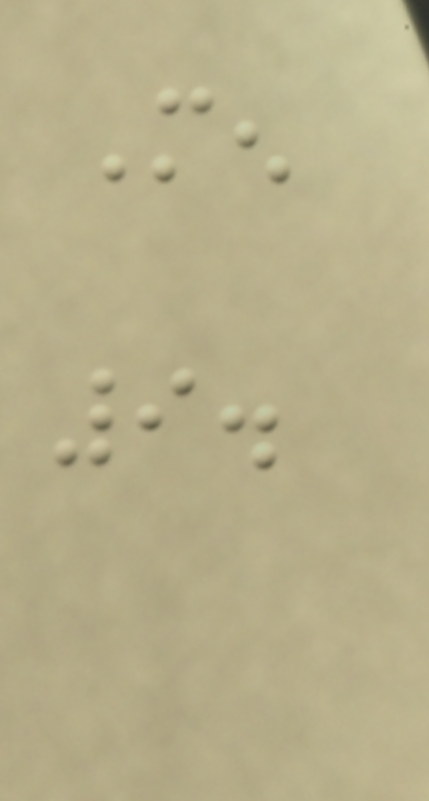Men
9.
